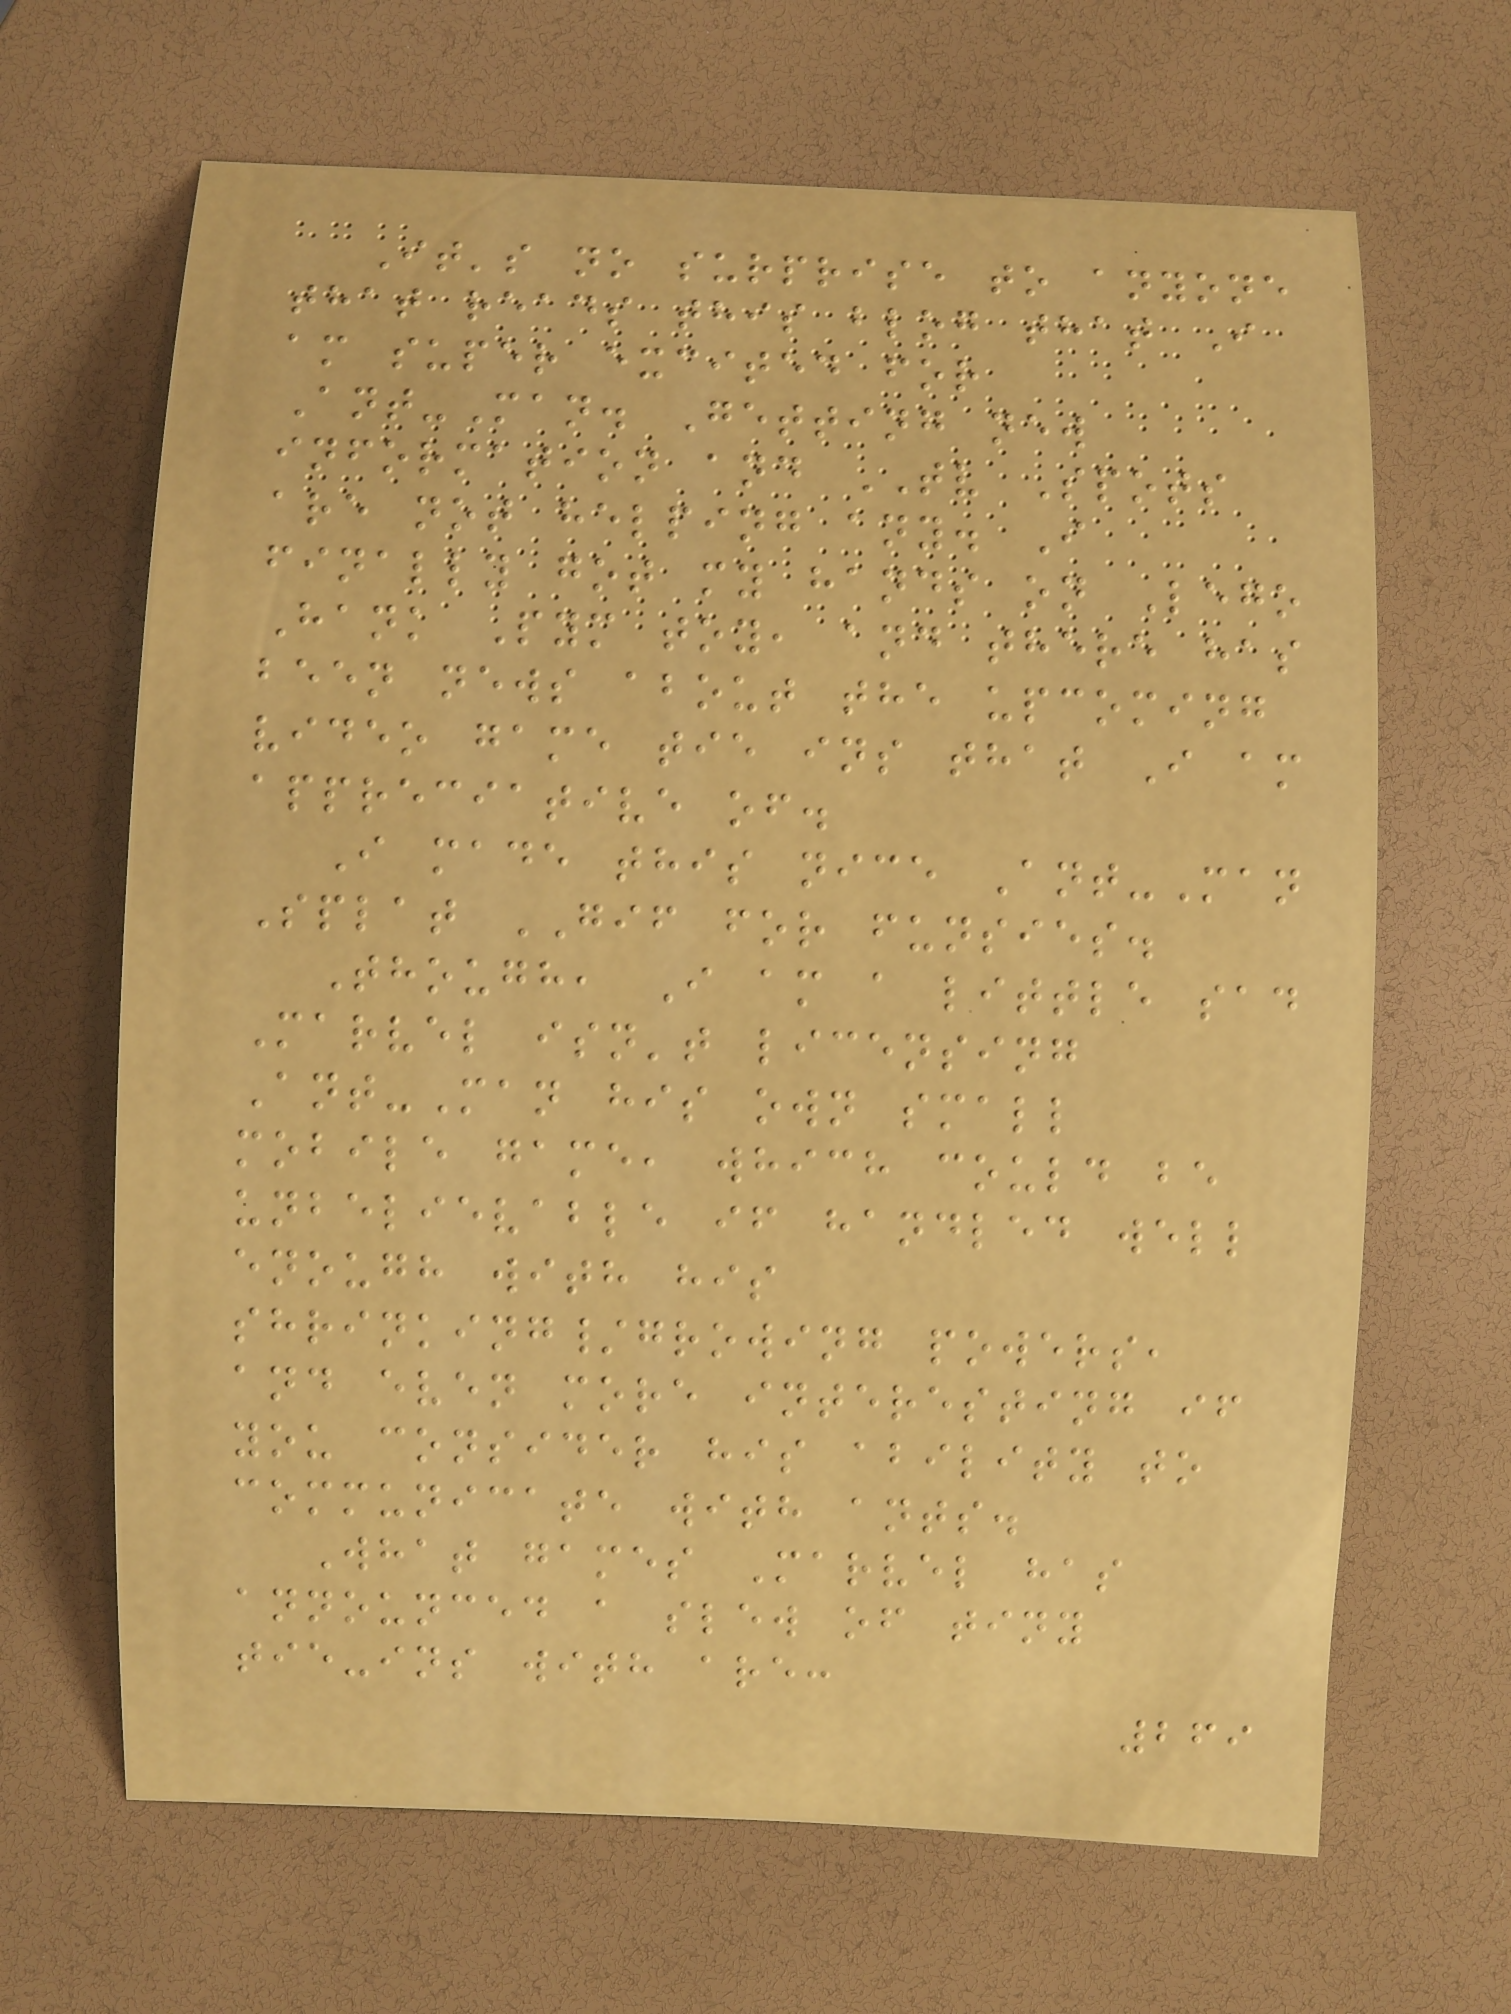It's no surprise to anyone
that reads this blog that I
am super excited for
Ant-Man. Getting new
information and TV Spots
are not helping any. I
finally got my hands on Lego
Hank Pym toy, and there has
been news about the upcoming
video game tie ins that I am
appreciative of.
I made this nice Ant-Man
Splat GIF for funsies.
Though, I am a little sad
Marvel isn't licensing
Ant-Man his own small
mobile game, which could be
unbelievable if handled well
enough with his
shrinking/growing powers,
and even more interesting if
you consider his ability to
communicate with ants.
What games Marvel has
announced a slew of tiny
tie-ins with are:
269
